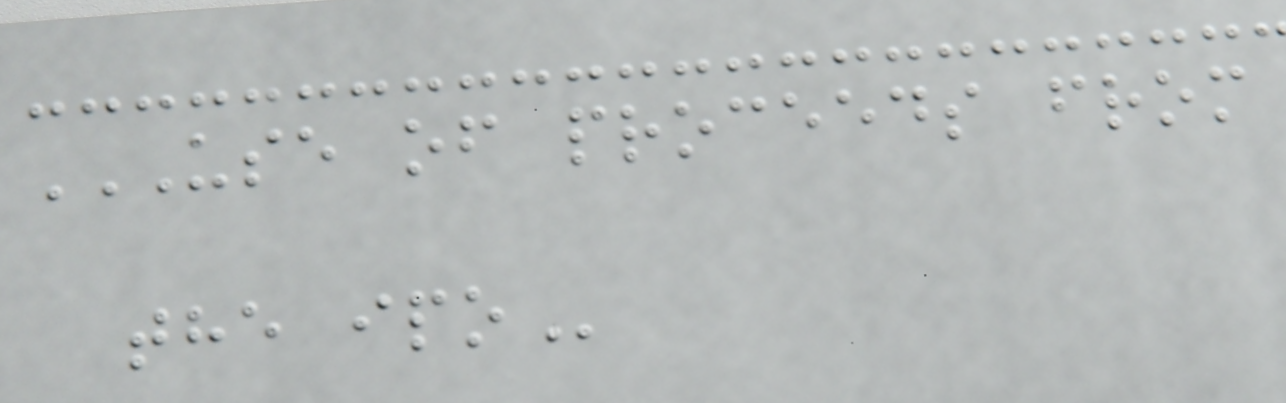USE OF PROCEEDS FROM
THE IPO
